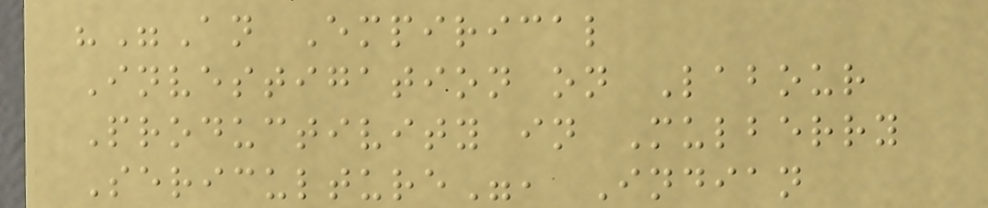""An Empirical
Investigation on Labour
Productivity in Mulberry
Sericulture", Indian
